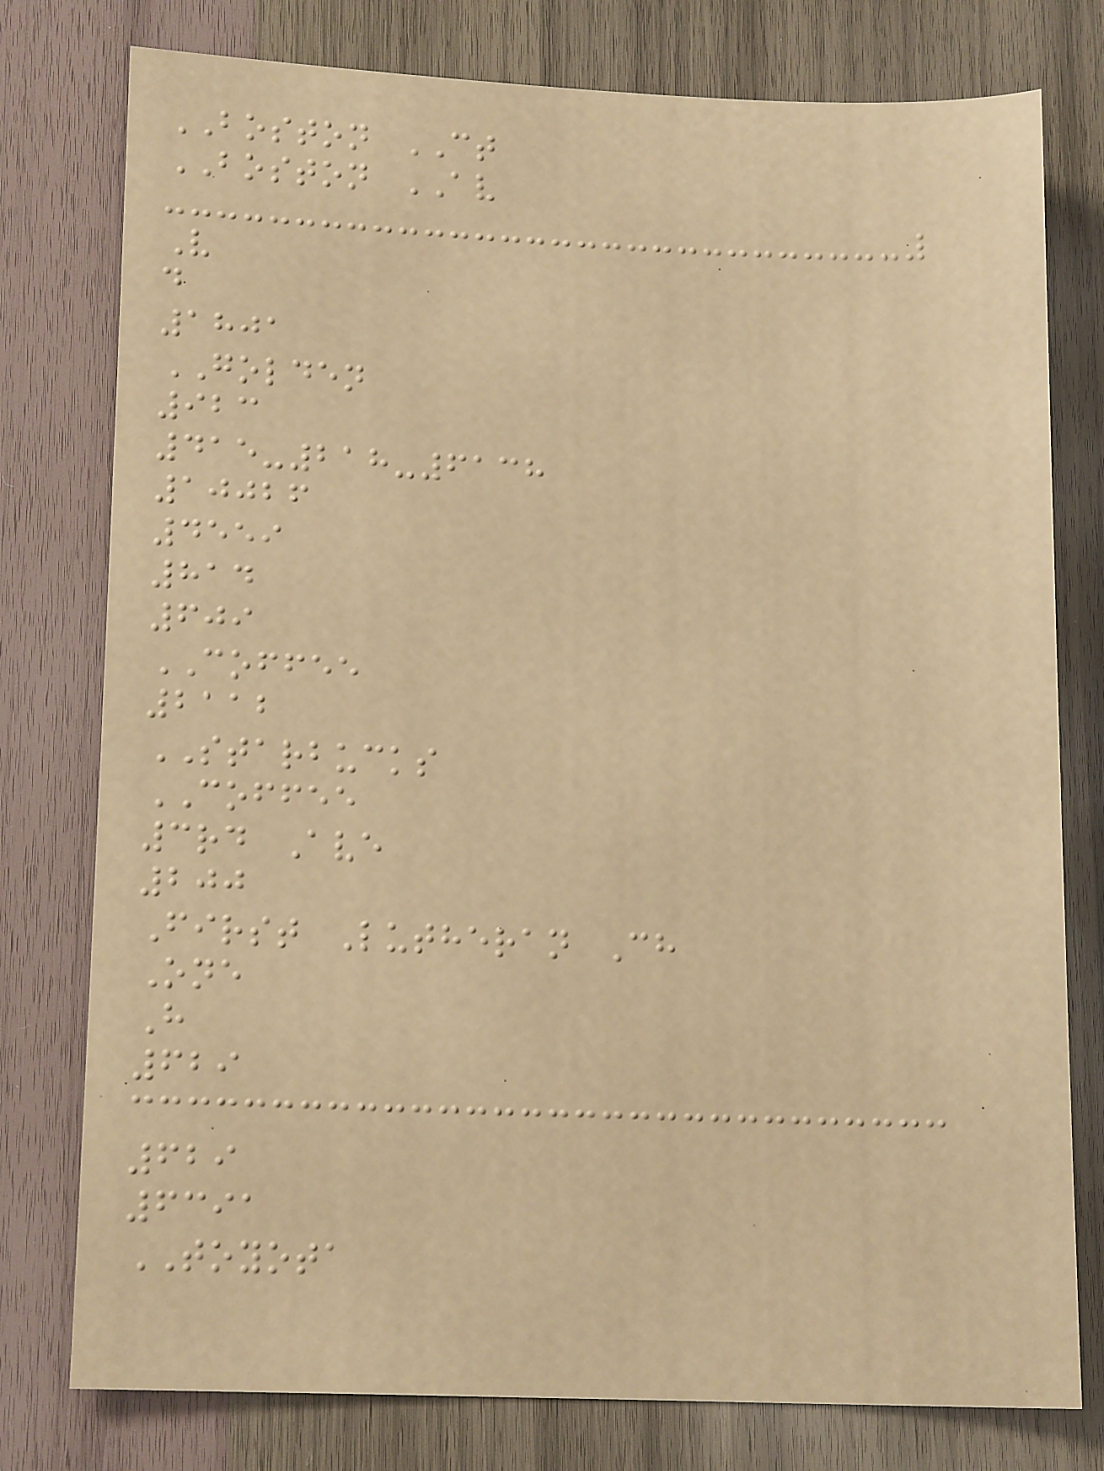BOSTON CT
BOSTON AV
V
d
1801
GOLDEN
923
415-218-6138
10026
4559
814
609
COFFEE
2112
STARBUCKS
COFFEE
3rd Ave
200
First Lutheran Ch
One
H
629
629
6391
TOYOTA
